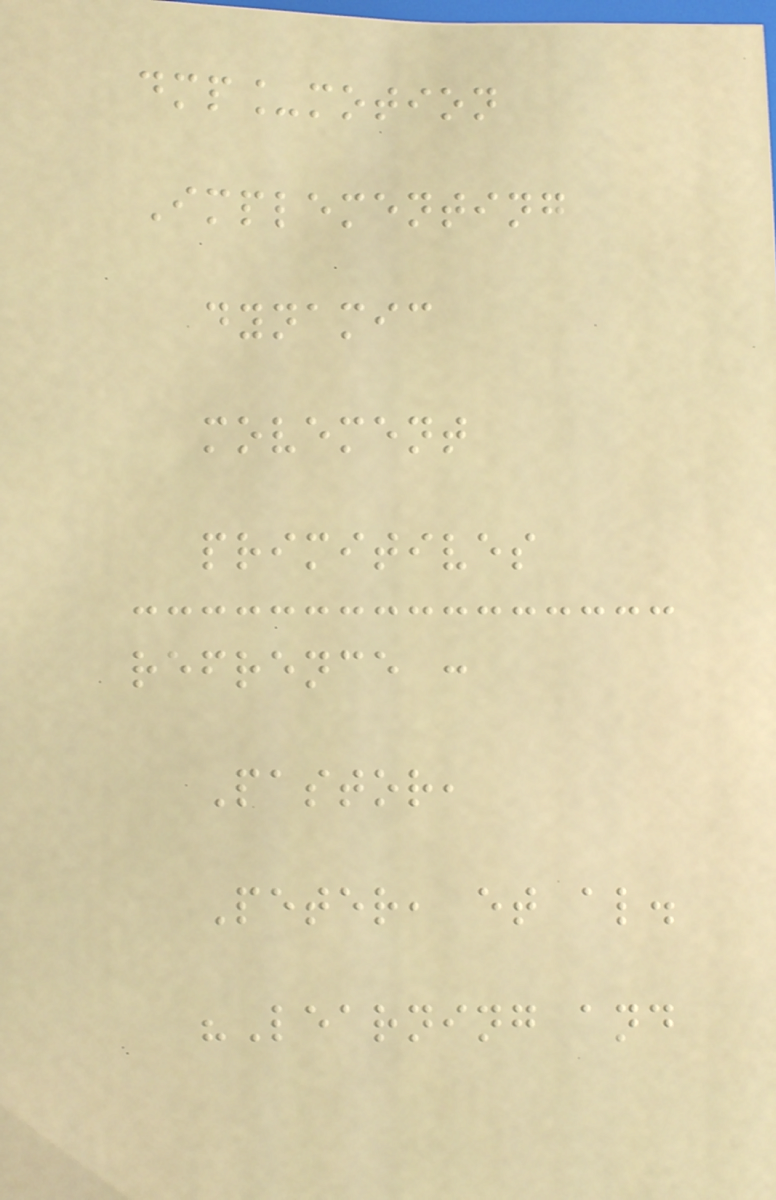dmp_motion
Implementing
dynamic
movement
primitives
refrence :
Pastor,
Peter, et al.
"Learning and
